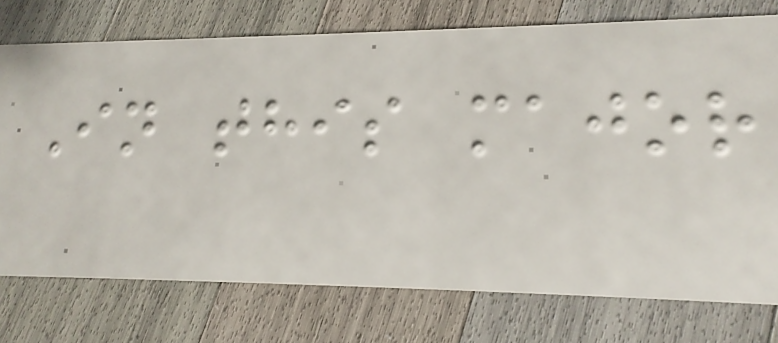In this major
